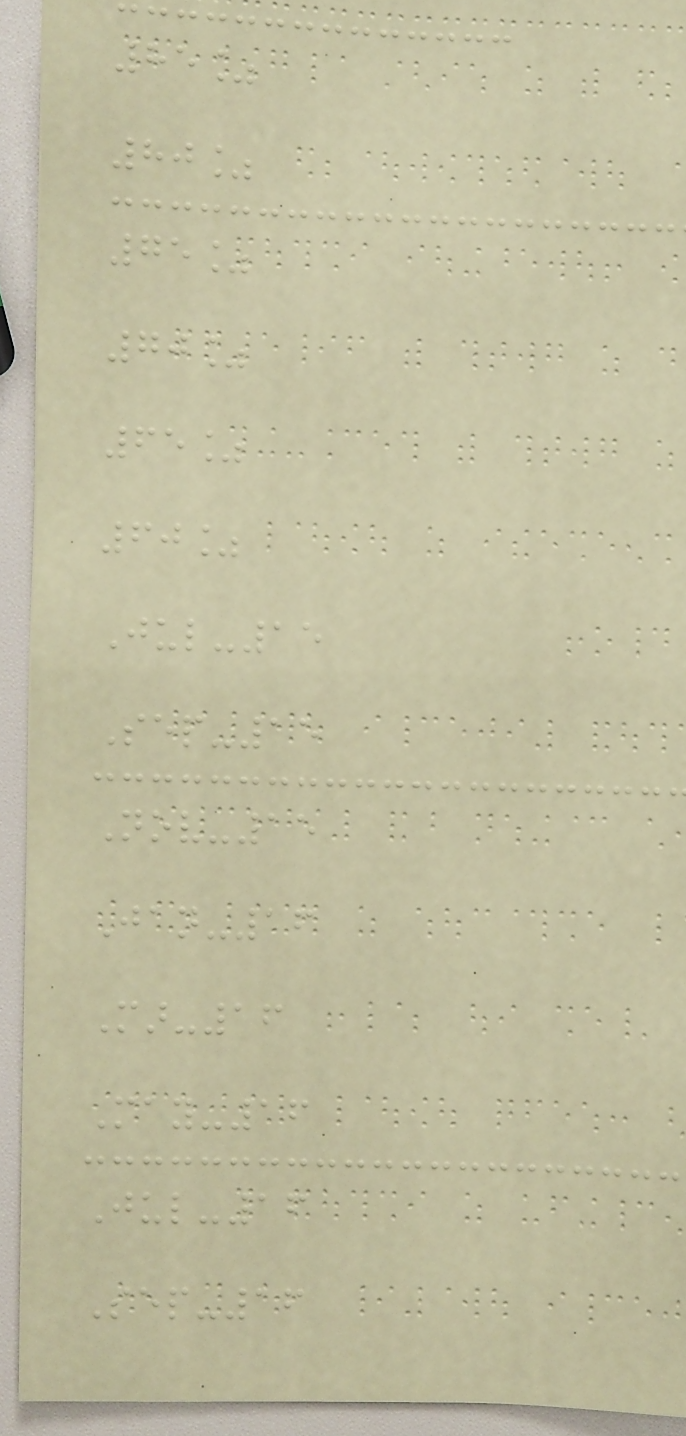85%
80%
75%
70%
65%
60%
Jul-15
Sep-15
Nov-15
Jan-16
Mar-16
May-16
Jul-16
Sep-16
